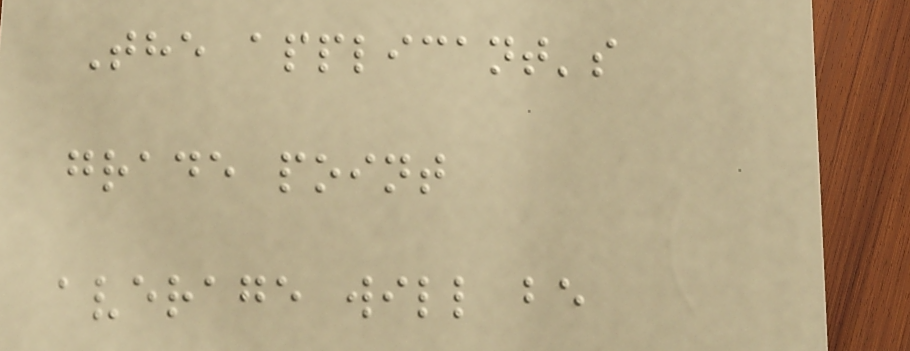The applicant's
grade point
average will be
